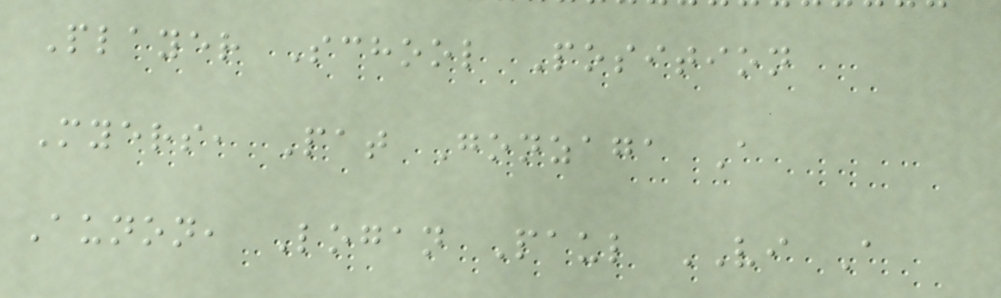Player School Position
Myers, Pat Gonzaga A
Aunon, Logan Paul VI A
